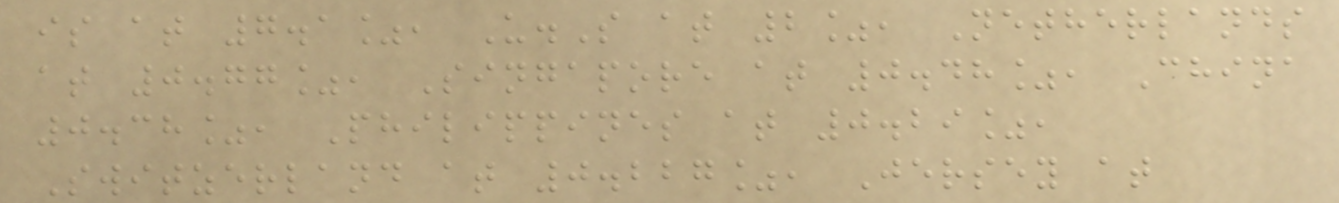is at 7.1%, U.S at 2%, Netherlands
at 0.77%, Singapore at 0.48%, China
0.38%, Philippines at 0.29%,
Switzerland at 0.227%, Jersey at
